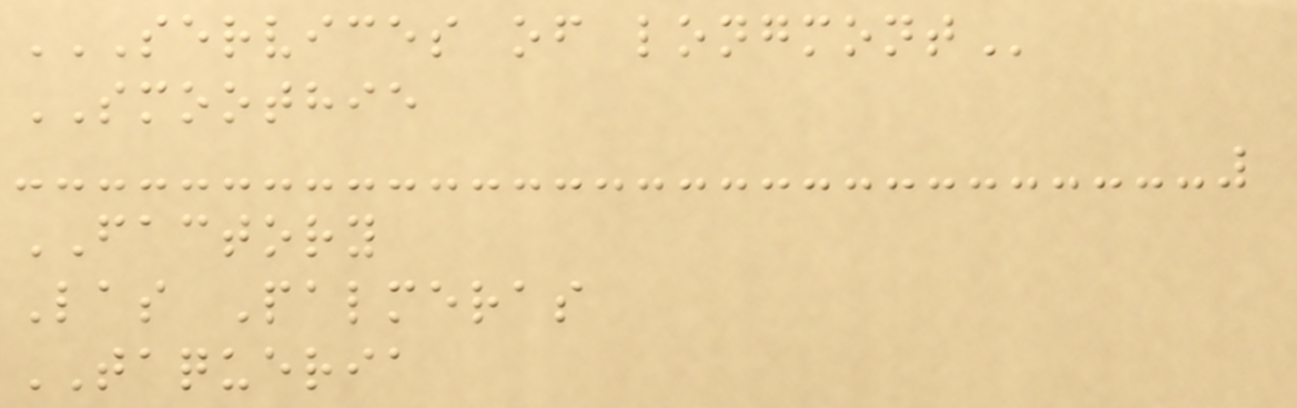SERVICES OF LONGMONT
SMOOTHIE
FACTORY
Las Palmeras
TAQUERIA
